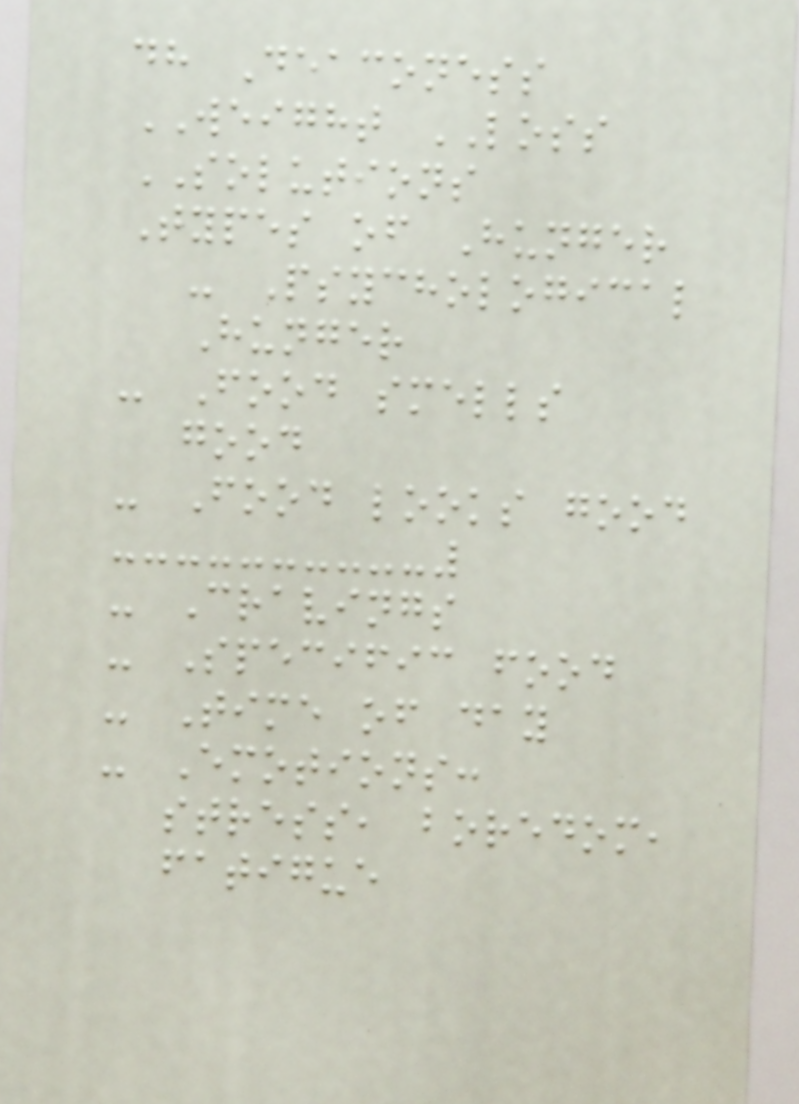dh Deaconess
WEIGHT LOSS
SOLUTIONS
Types of Hunger
- Psychological
Hunger
- Food smells
good
- Food looks good
- Cravings
- Specific food
- Time of day
- Emotions:
stress, boredom,
fatigue
